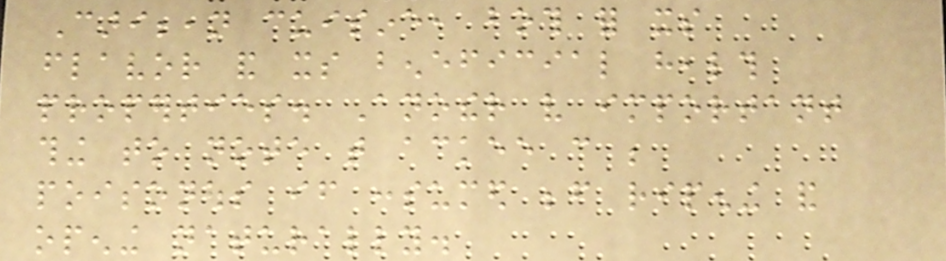Caribbean cuisine, both for its
flavor and its beneficial health
properties. Another very important
thing to note that ackee can be
poisonous if consumed before ripening and
opening naturally.
